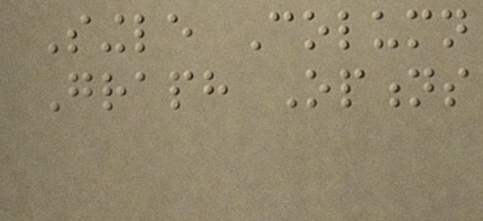Single Column
Graph Options
